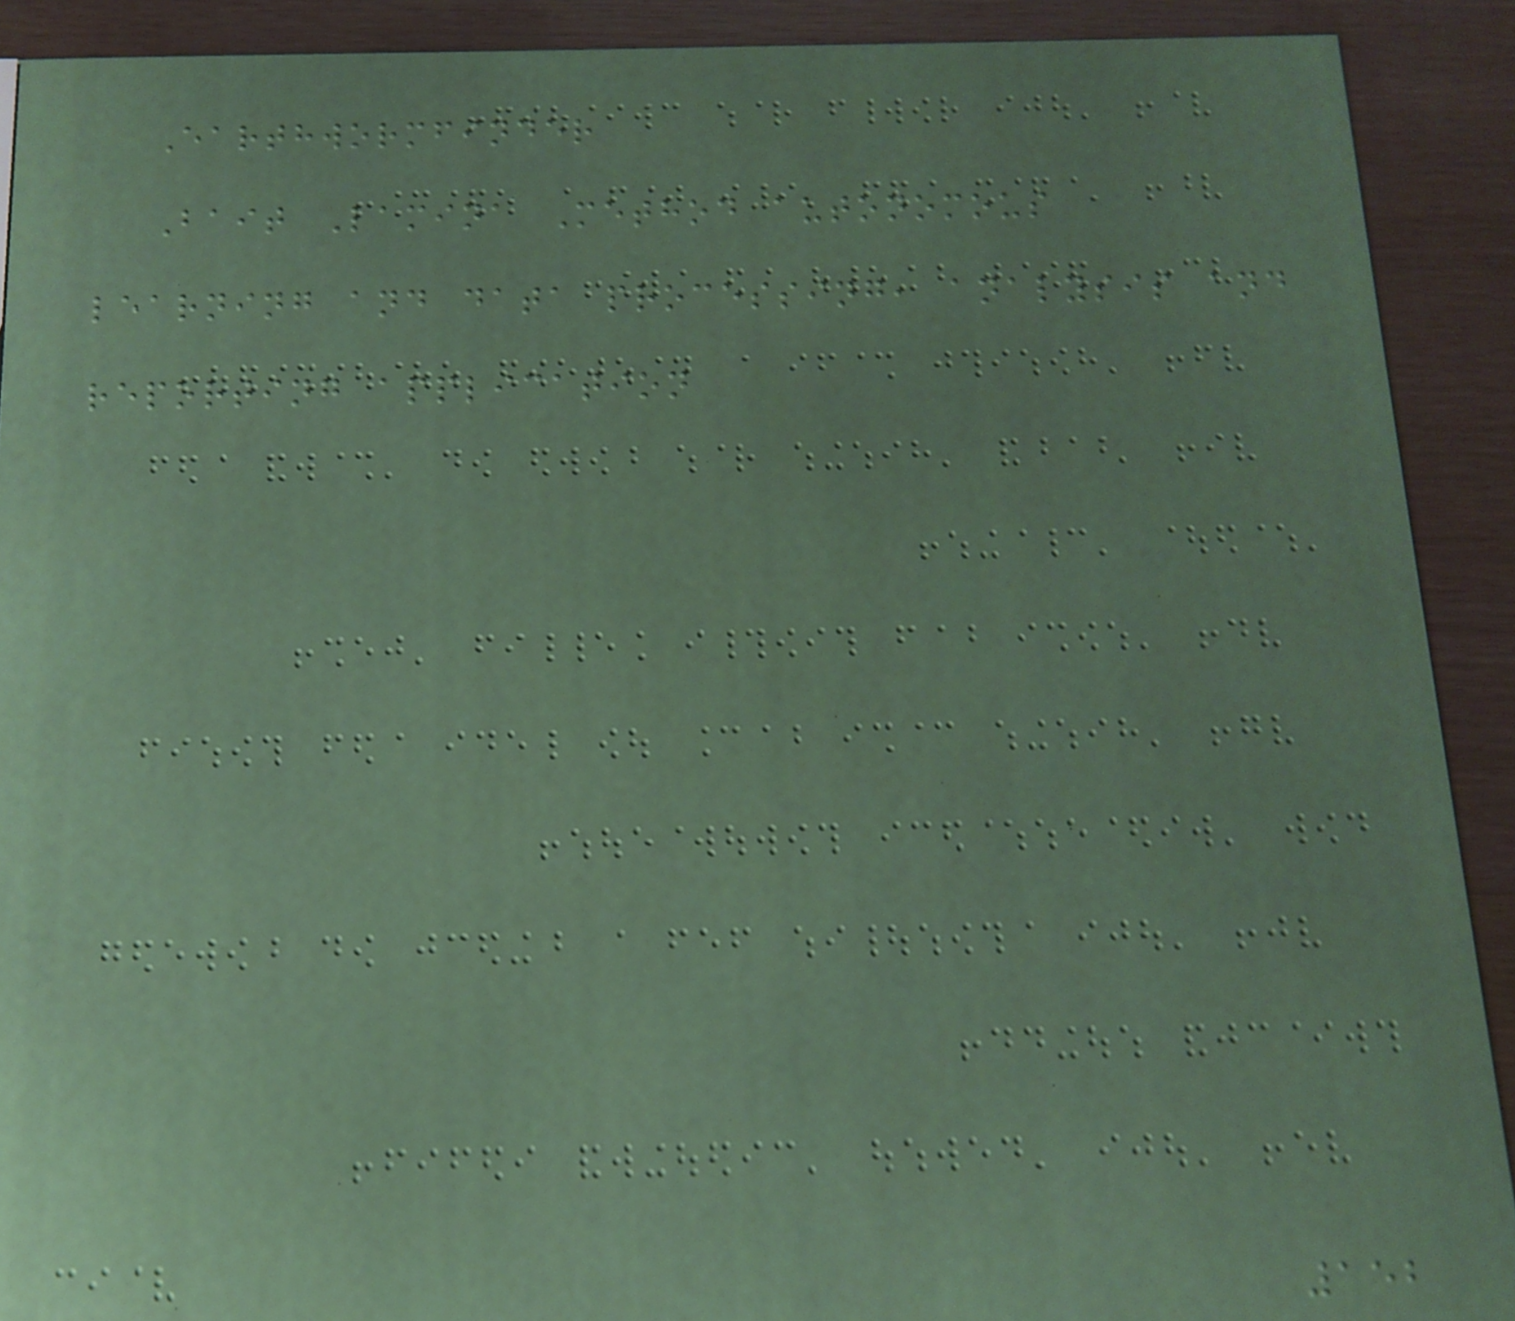Earthwormfinder
Bait Lamina Method autonomous
learning and data processing, analysis and
reporting application
152
